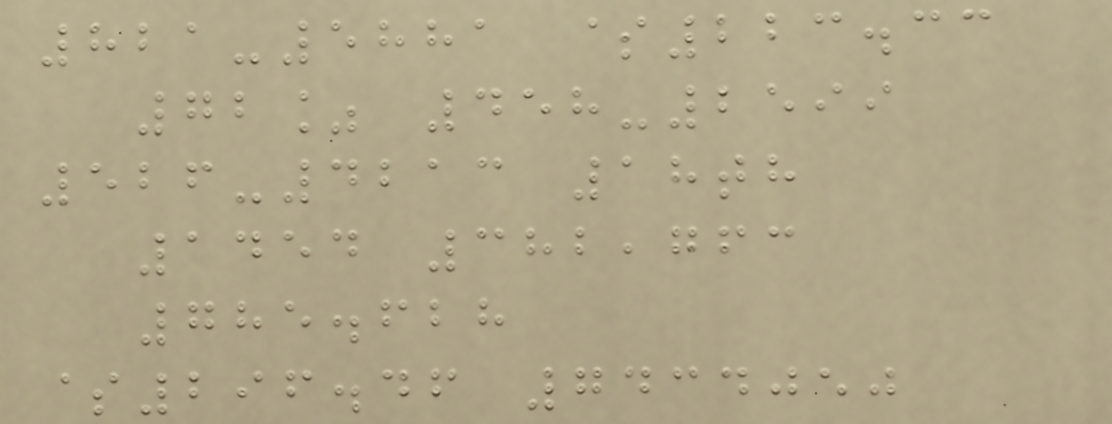821-5881 $223.33
72% 458-2599
526-4213 18th
1454 382,763
785.628
$296.46 7434050
